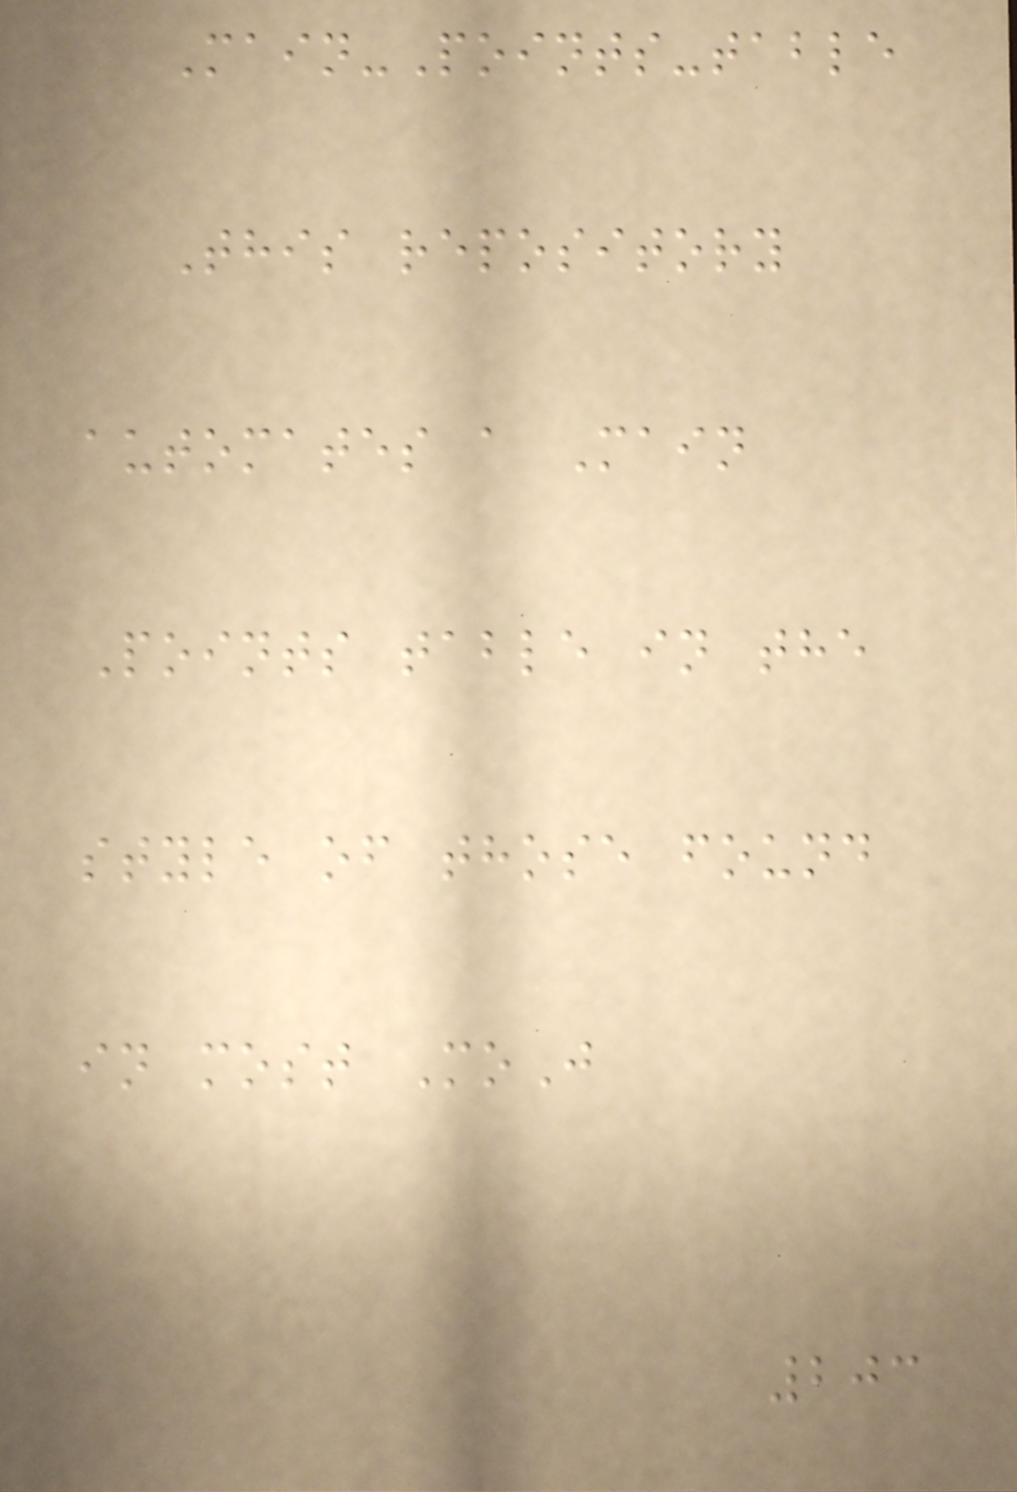Main-Points-table
This repository
automates a Main
Points table in the
style of those found
in most MoJ
203
